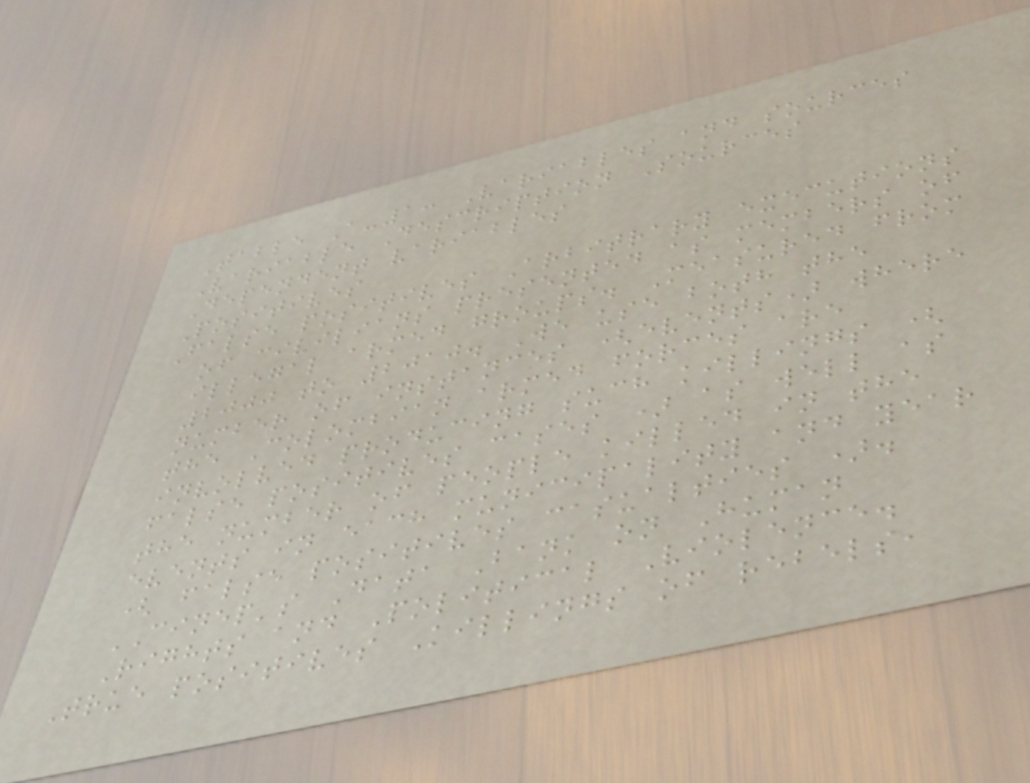Table A-1: Variables and sources
Variable Description Sources
Dependent variables
Positives
False positives Arbitrary executions
of civilians presented as members of
illegal armed groups. Measured from
2000 to 2010. We use both the
number of instances (events) where
the Colombian armed forces are
involved producing such killings (
false positives cases ) as well as
the number of people killed in the
events in each municipality and year
( false positives casualties ).
CINEP's Data Bank on Human
Rights and Political Violence.
True positives Killings of rebels,
